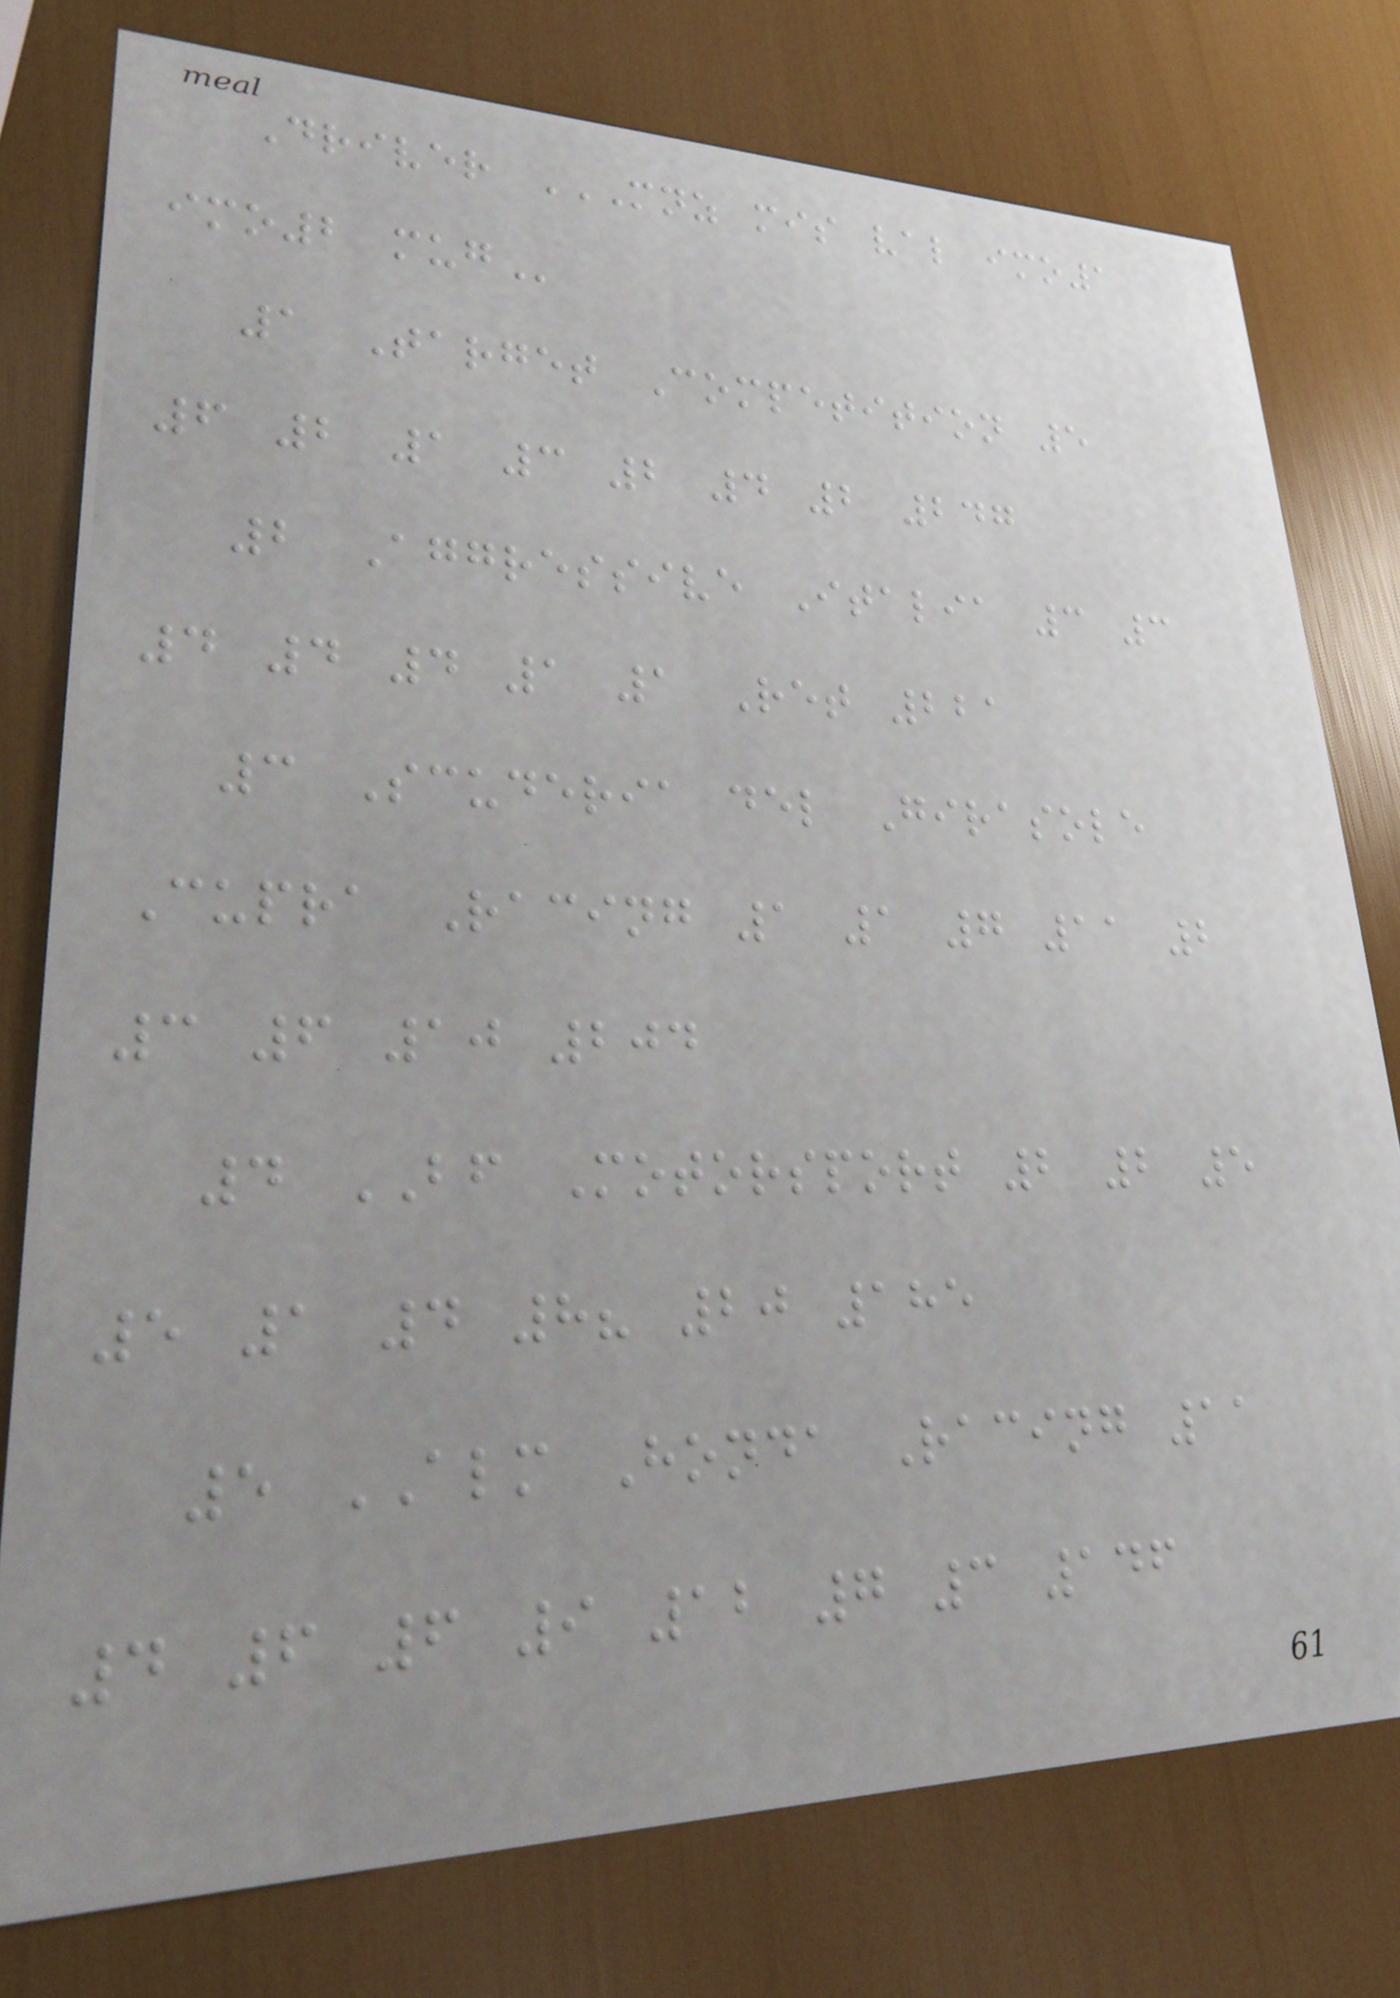Driver MNZ MIS VAL IMO1
IMO2 MUG
1 Target Competition 5
6 2 1 3 2 4 2 247
2 Aggressive Italia 3 3
4 4 4 1 1 Ret 221
3 Scuderia del Girasole
Cupra Racing 1 1 7 11 2
3 6 10 204
4 BF Motorsport 2 2 5
5 1 4 8? 20 185
5 ALM Honda Racing 11
4 6 6 9 12 7 3 146
